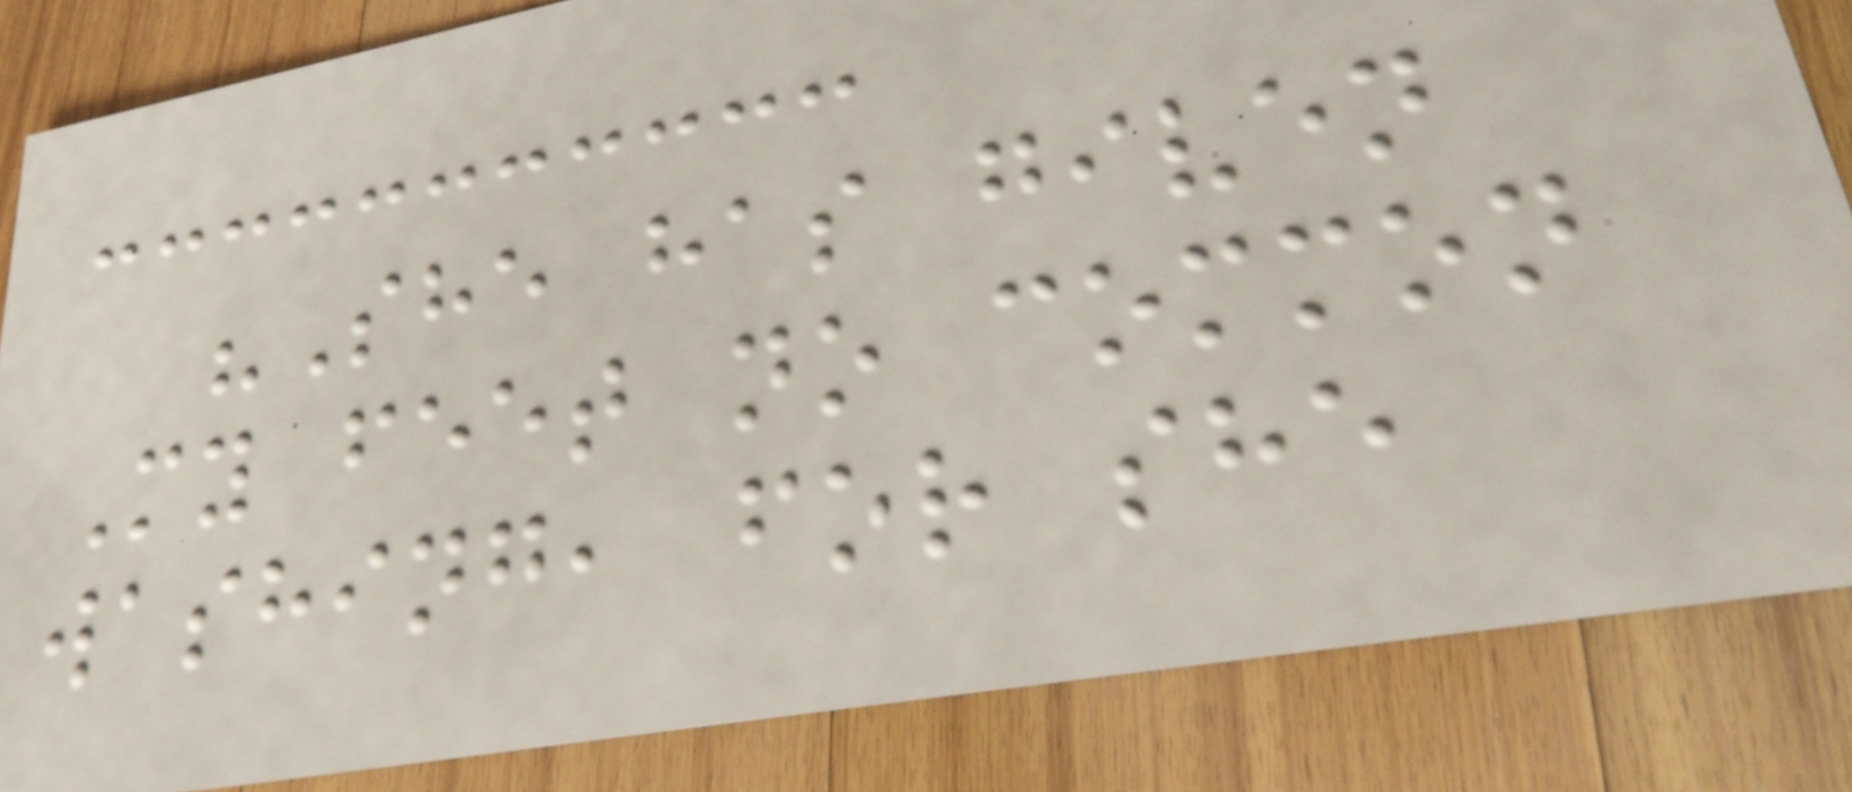"She has given
My feet no common
washing, for she
